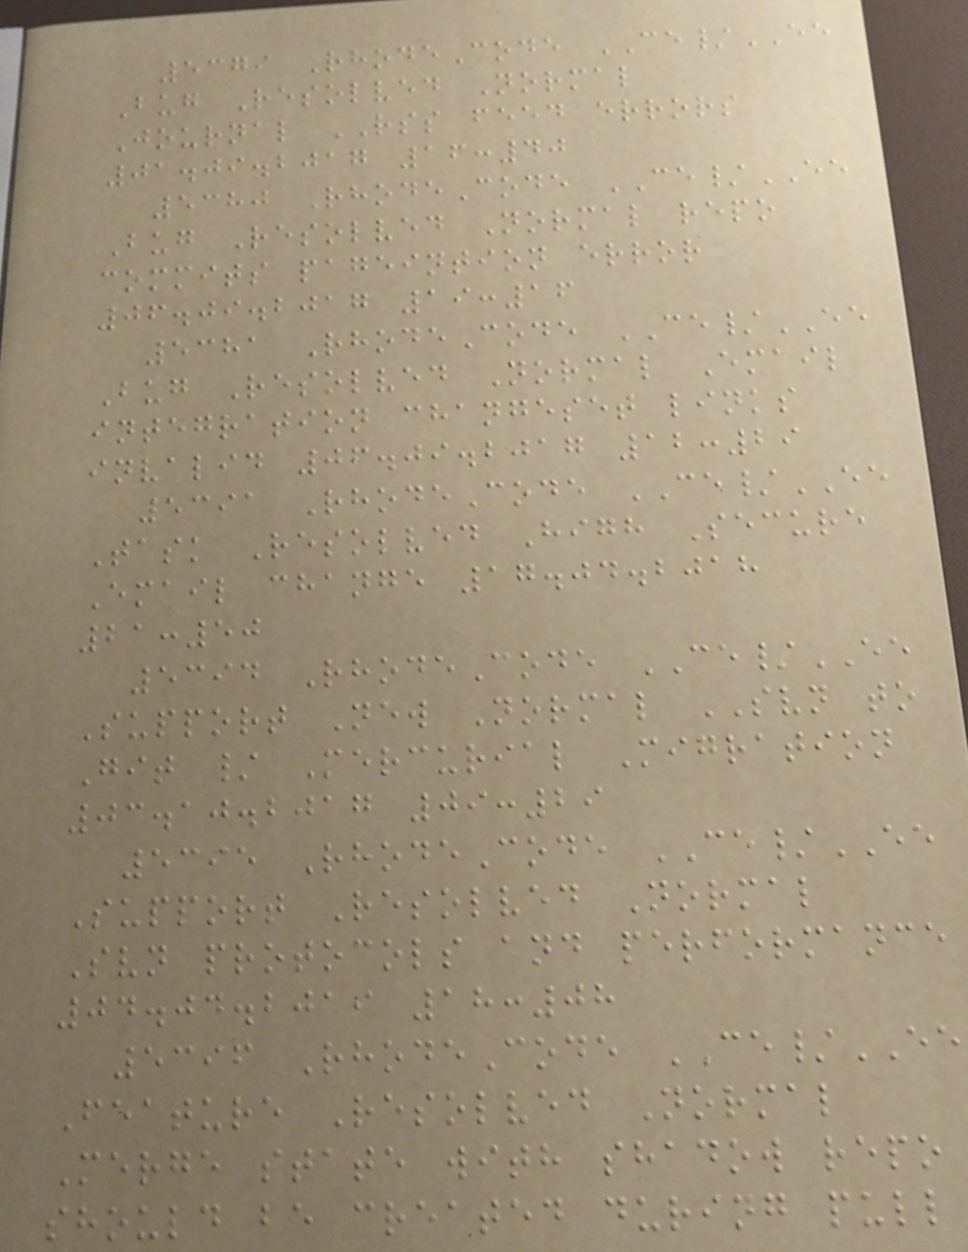5379 RhodeCode CE/EE
Bug Resolved Normal
Journal RSS feed errors
01.09.2017 16:40
5380 RhodeCode CE/EE
Bug Resolved Normal repo
commits pageintion error
06.09.2017 19:16
5381 RhodeCode CE/EE
Bug Resolved Normal Email
integration changeset links
invalid 06.09.2017 12:29
5391 RhodeCode CE/EE
Task Resolved High Secure
Email change 17.04.2018
21:50
5394 RhodeCode CE/EE
Support New Normal SVN to
Git / Mercurial Migration
03.10.2017 09:29
5395 RhodeCode CE/EE
Support Resolved Normal
Svn protocols and performance
04.04.2019 18:08
5396 RhodeCode CE/EE
Feature Resolved Normal
Merge state with shadow repo
should be created during pull
